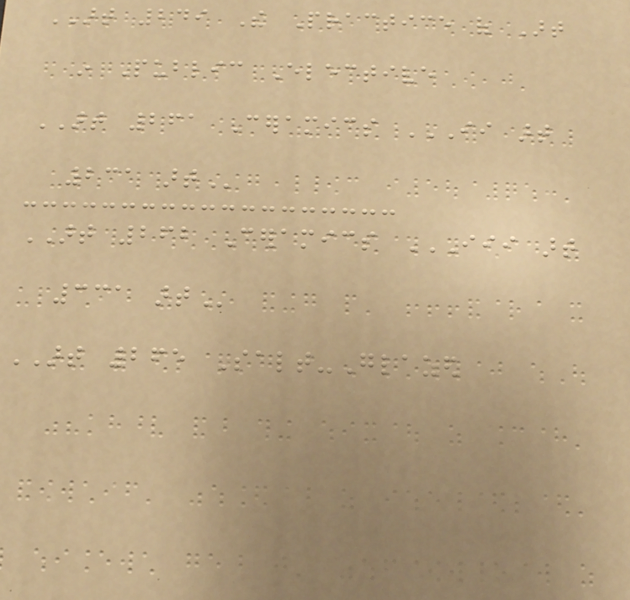ART 249 The Practice of Art
in Public Elective
ART 261 Ceramics II ART
231 ART
ART 262 Ceramics III ART
331 ART
ART 265 Salt-Glazed
